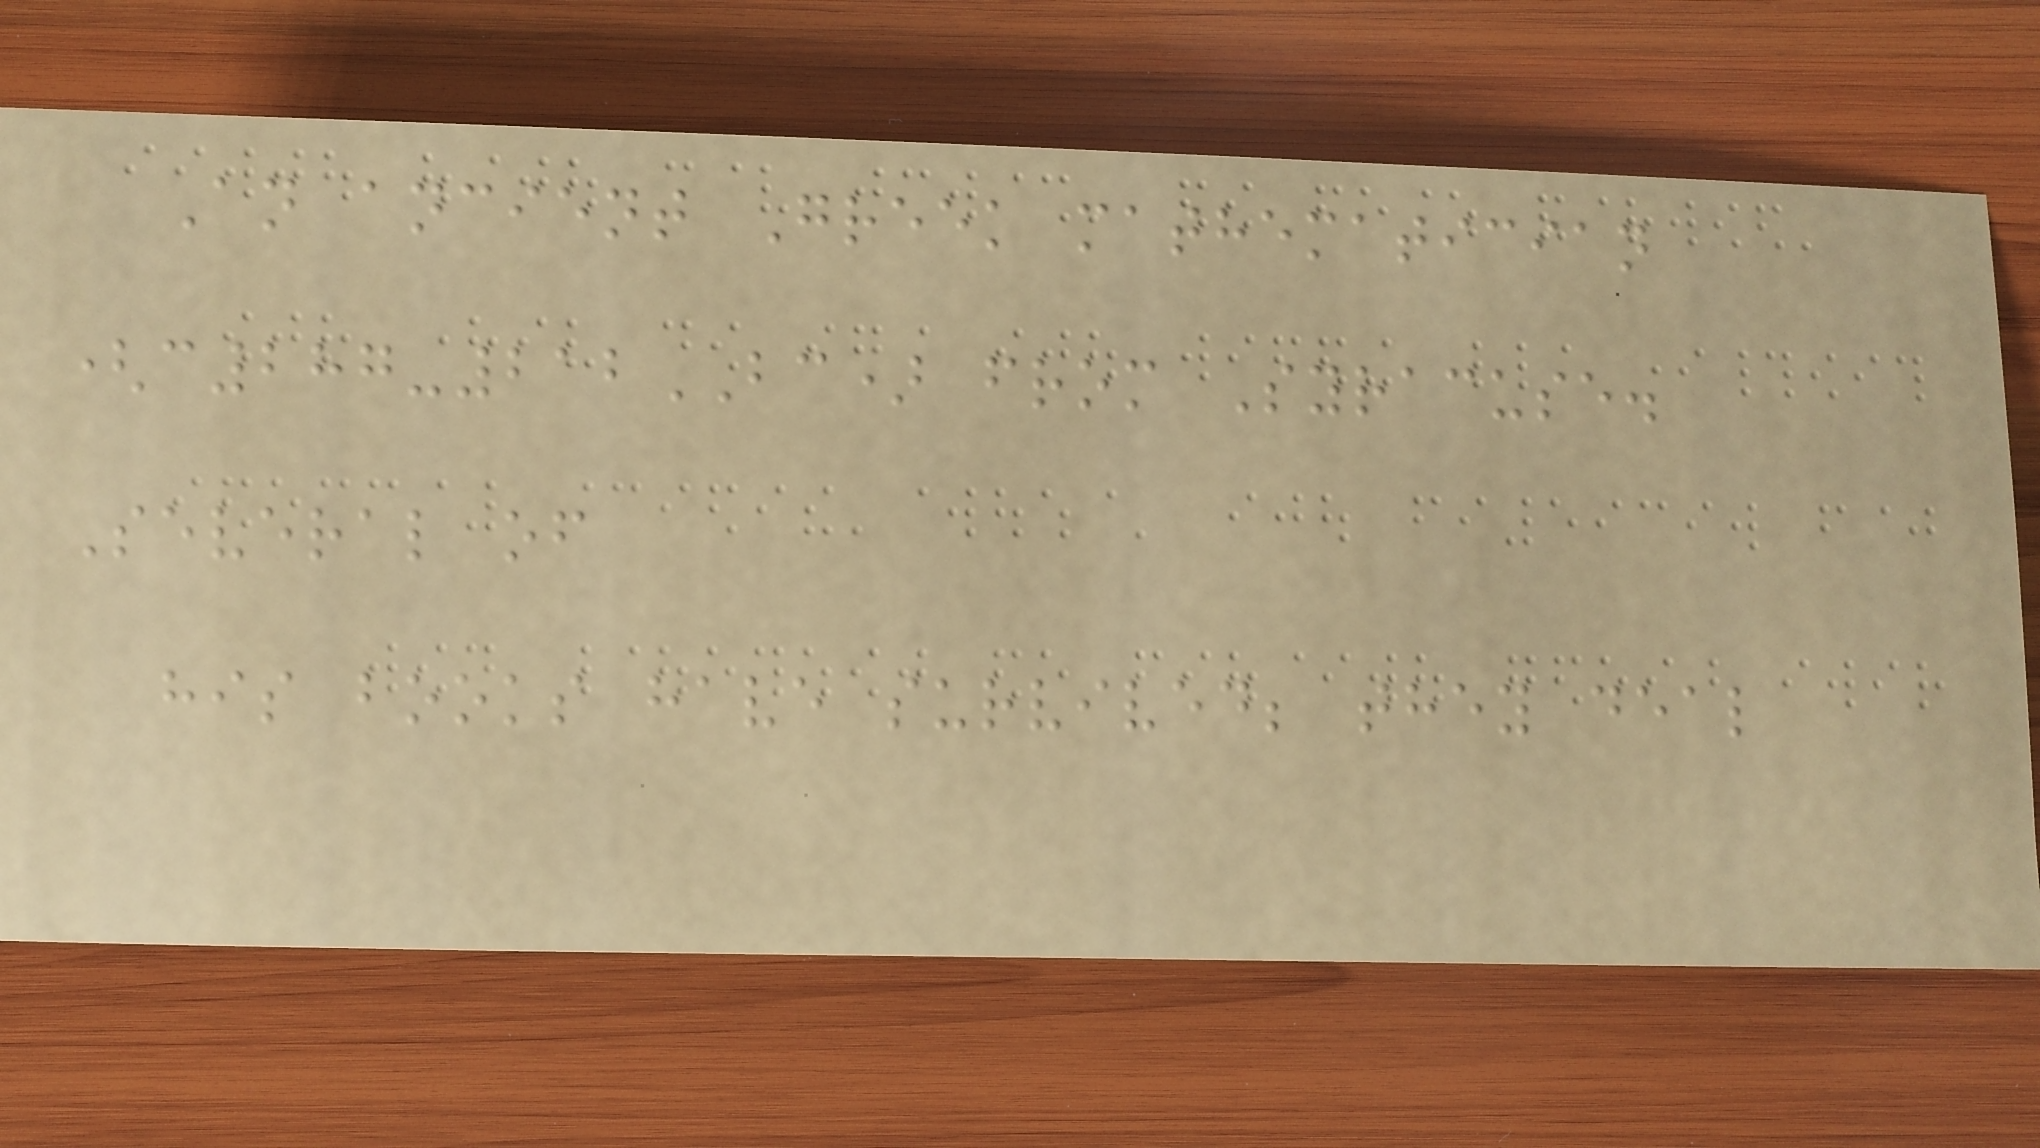An ancient Greek mathematician
(c287-212BC) from Syracuse.
Several of
his books have survived; they deal
